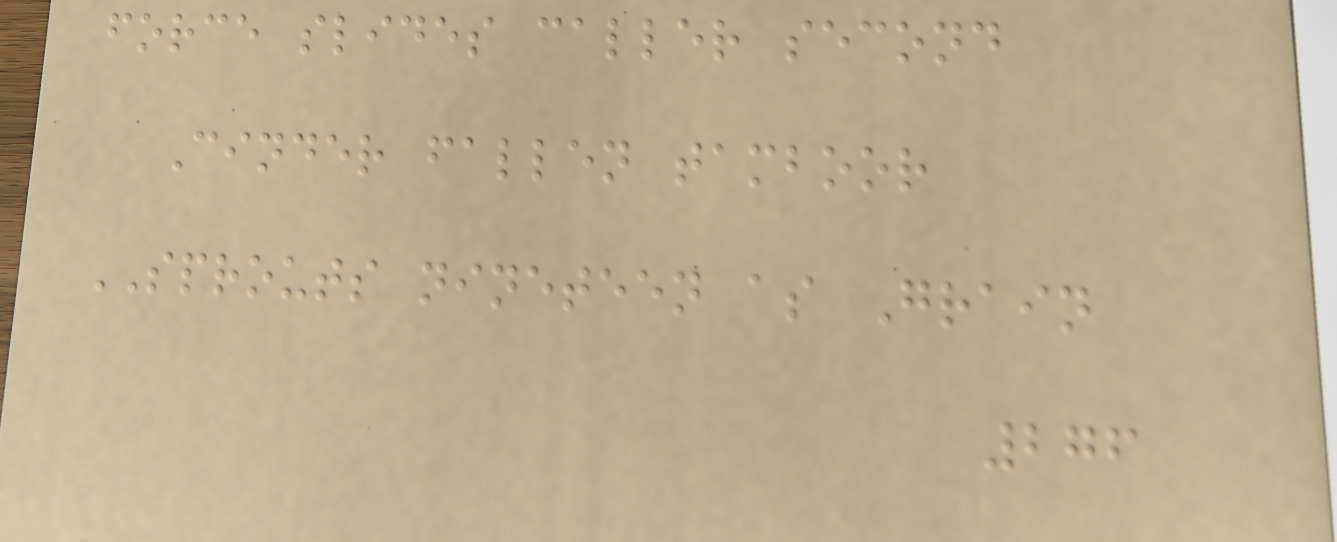force slides caller second
Cinder fallen tamboor
SPROUTS nineteen as Grain
276
